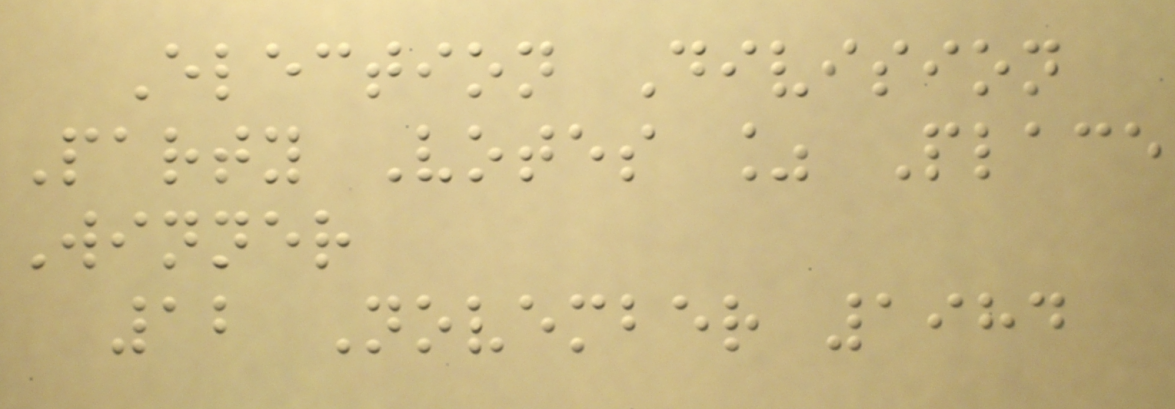Election Division
Party Votes % Place
Winner
12 November 1984
